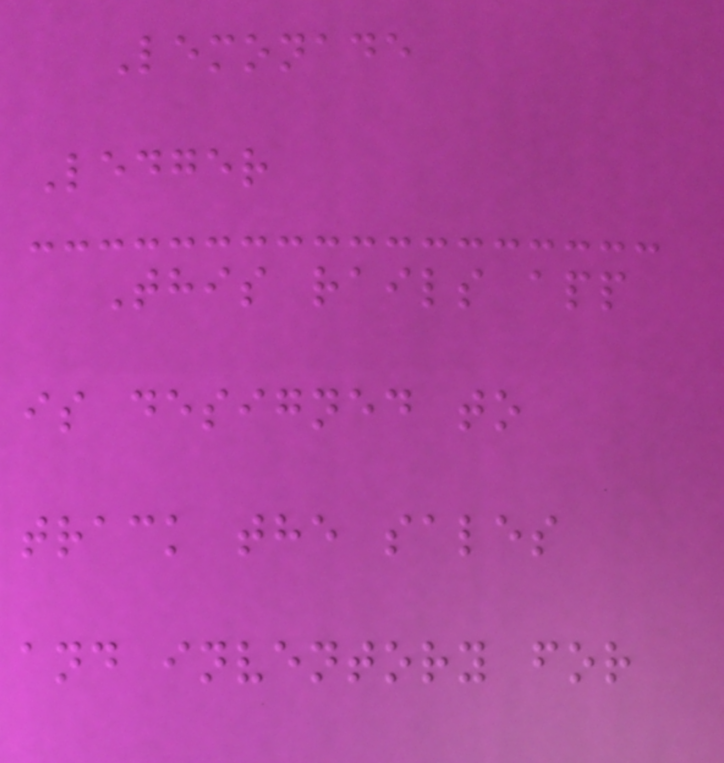Lemonade
Ledger
This rails app
is designed to
track the sales
and inventory for
